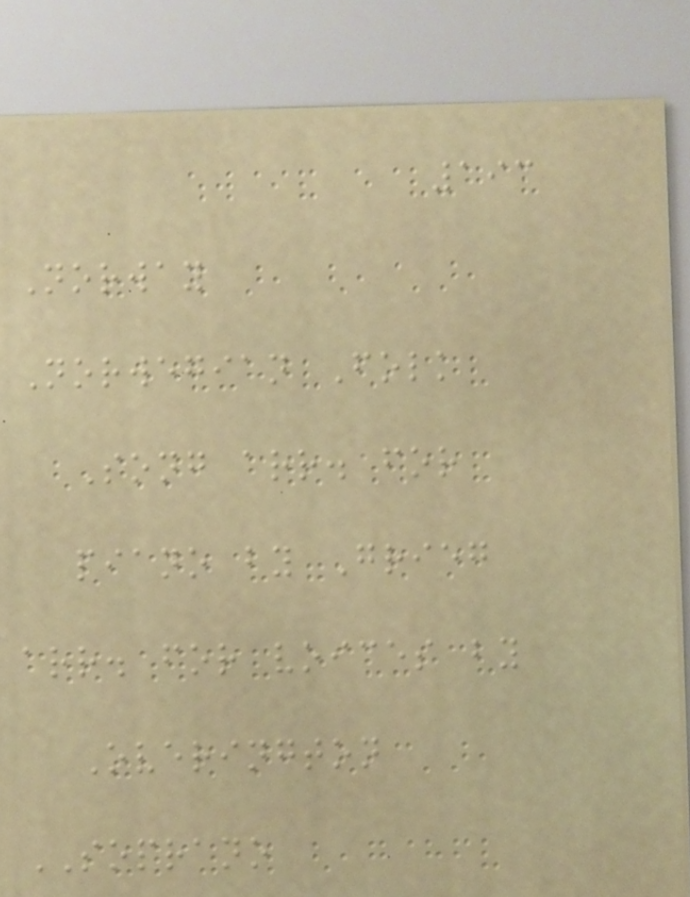193
Norway
Norwegian Folk
Song arr. for
piano by Grieg
arr. for voices by
Overington
SOPRANO
